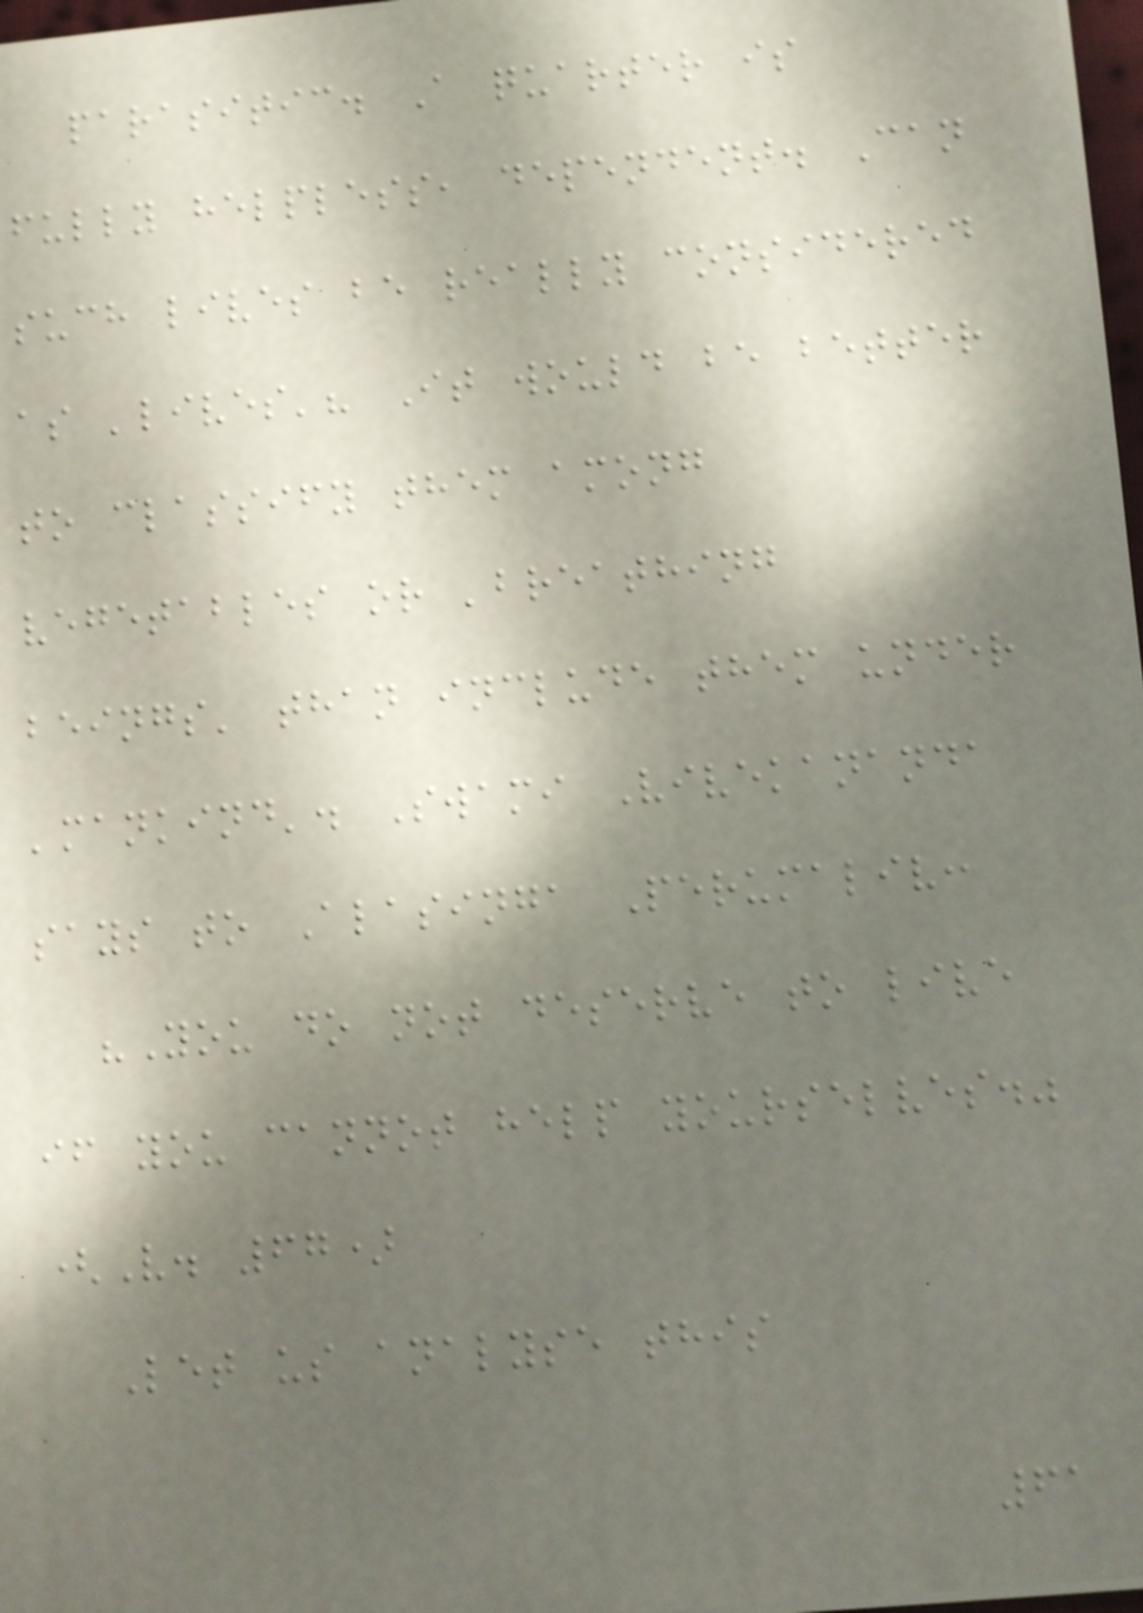parasitic. A quarter is
fully helpless, dependent. Can
such lives be really considered
as 'lives'? It would be better
to classify them among
vegetables or 'breathing
beings' than include them under
'mankind'. Swami Vivekananda
says to Alasinga Perumaliv:
"You do not deserve to live
if you cannot help yourselves."
(V. 67)
Let us analyse this
61
